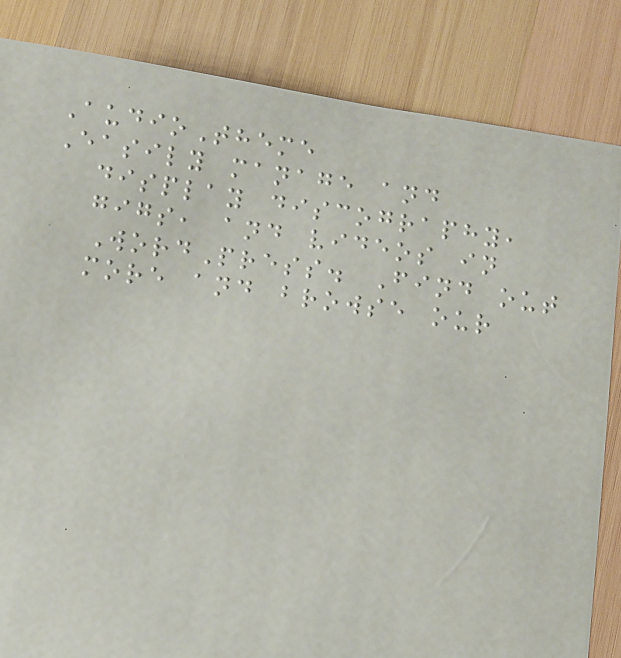AudioTheme
Easily manage and
display discography,
gigs, and videos in
WordPress. Find out
more and browse our
